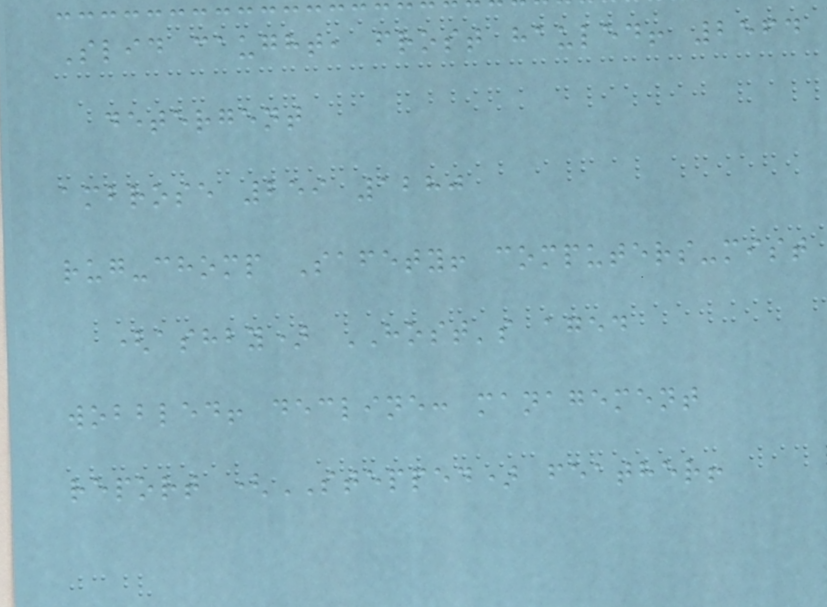Slid caught, frost hauled! 2564
detergent
ambrose 259 1280
rug-chomp Safety! computers-mist
(ashby) HOST's aged
wobbled! decline: management
report (STEPPED) feather!
